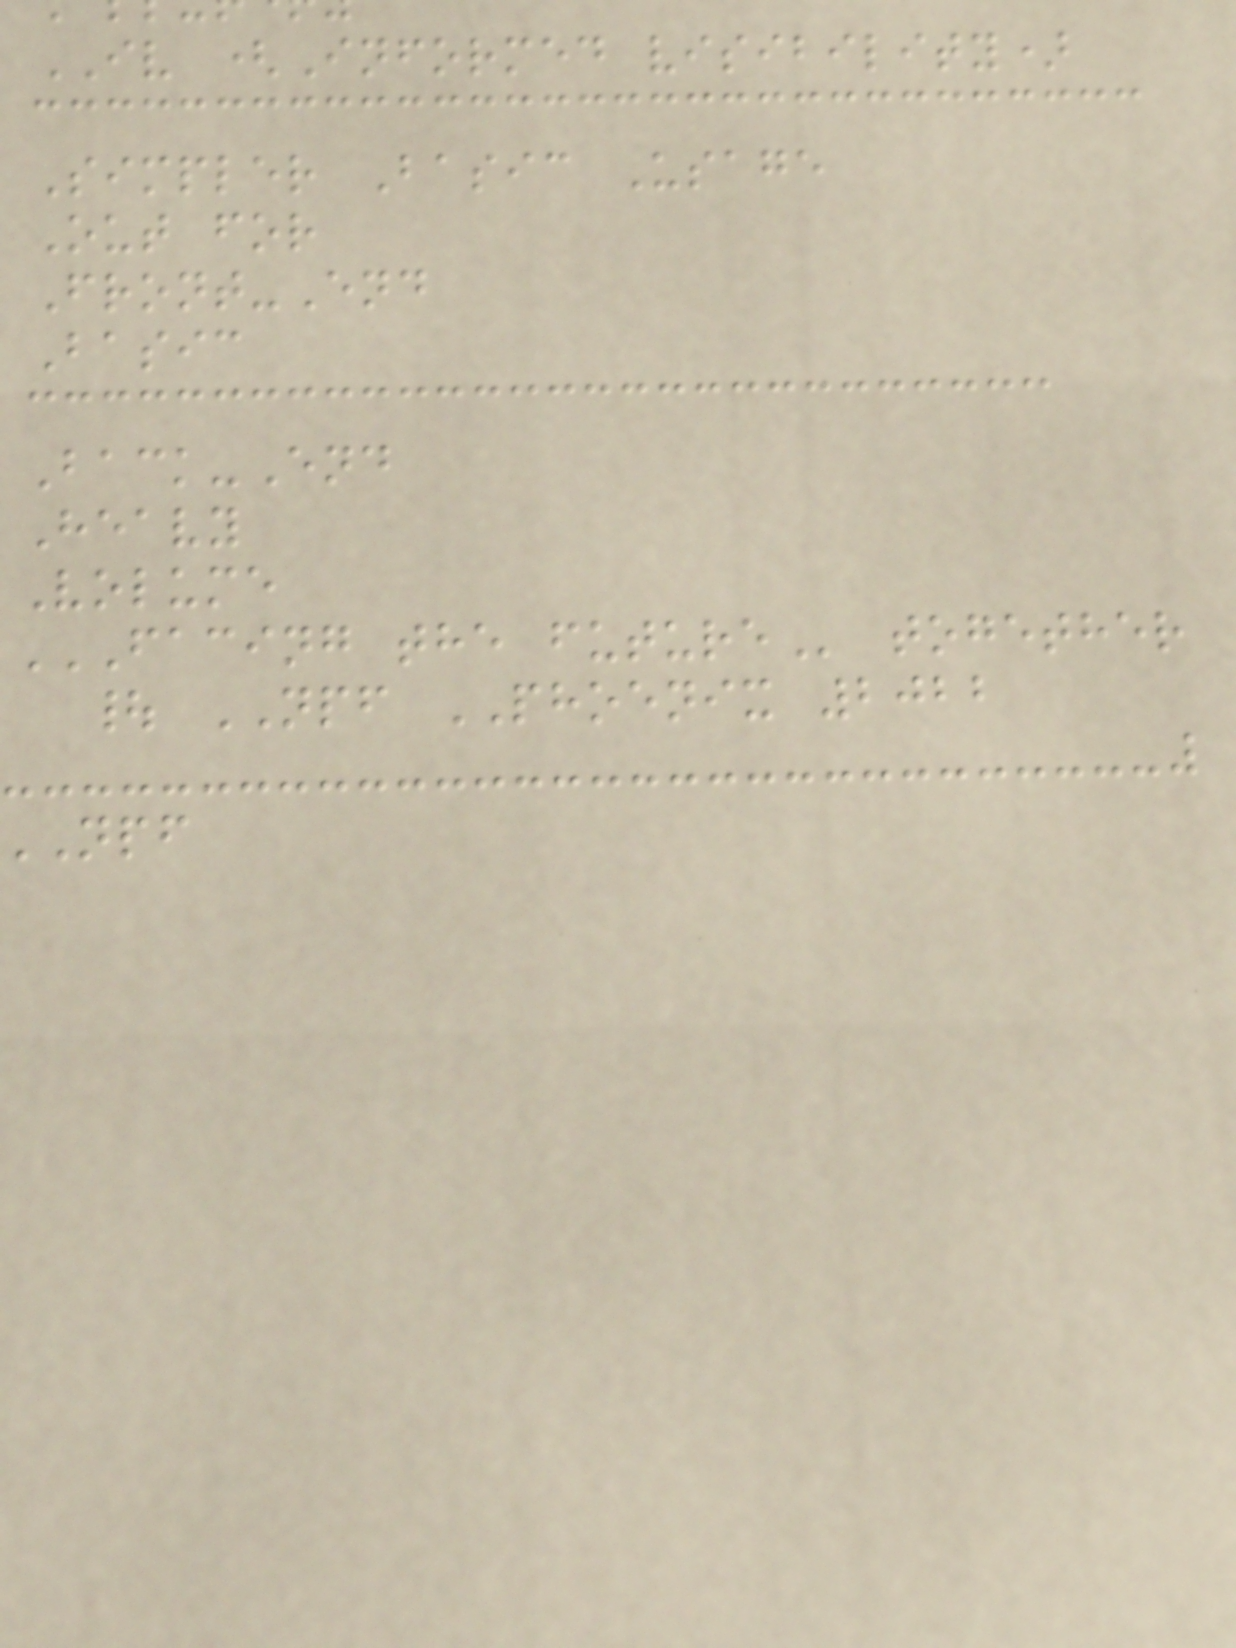IV (Informed visibility)
Simpler Basic Usage
Out for
Front-End
Basic
Back-End
Heavy
Volume
FACING THE FUTURE together
| NPF PHOENIX 2022
